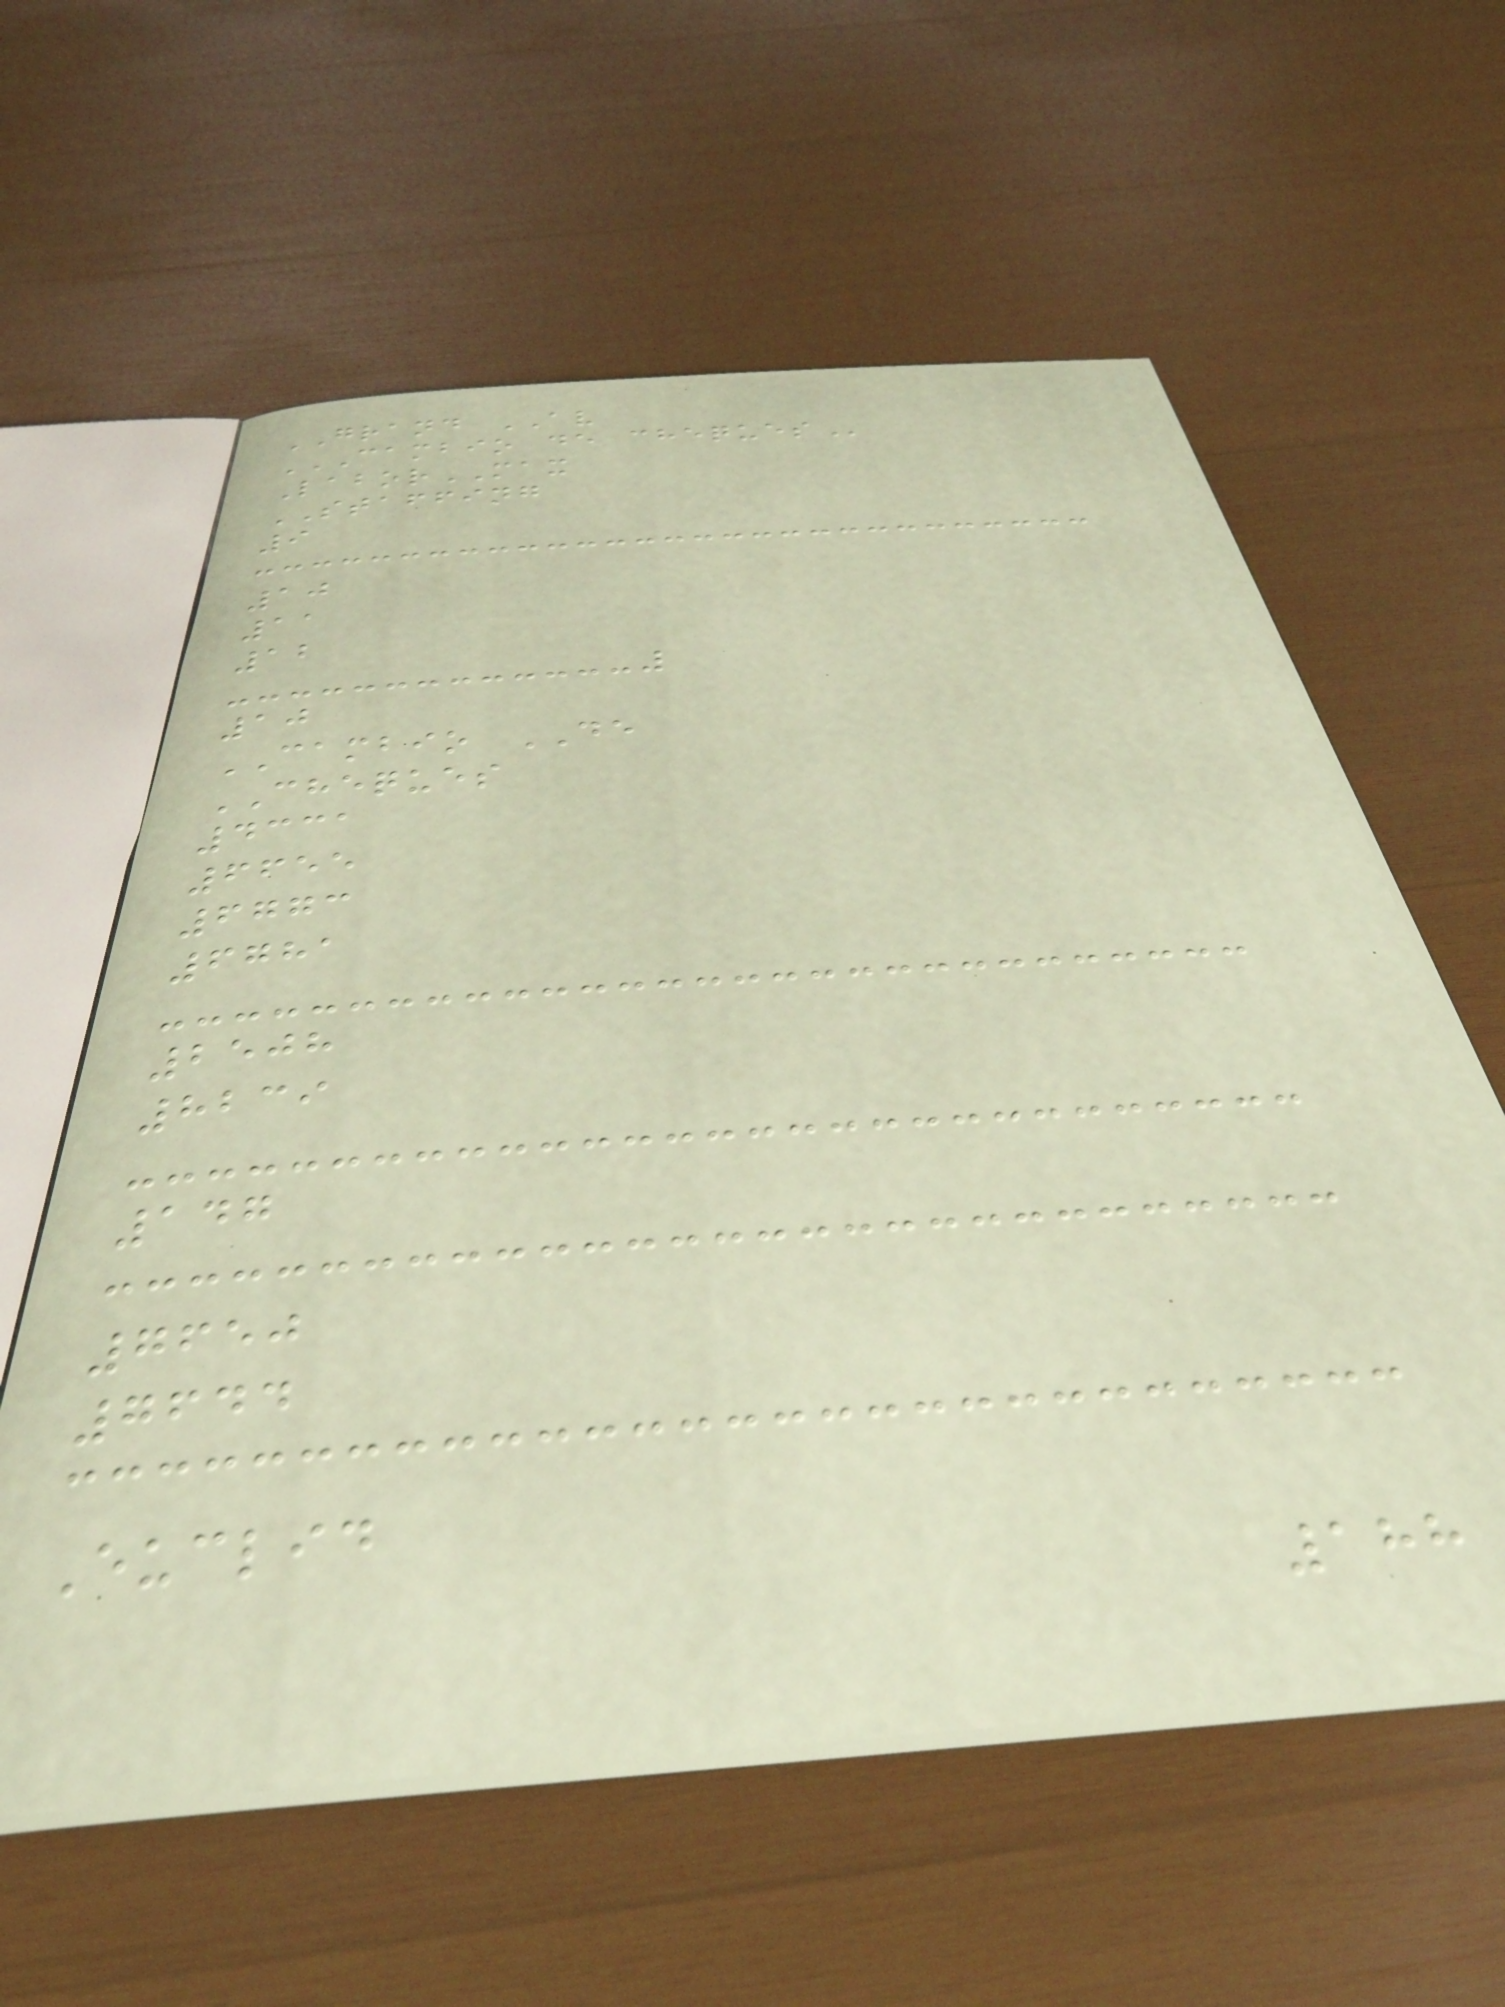GRAND AV
CAMBIO DE CHEQUES
LaborMAX
STAFFING
9
10
11
12
10
CAMBIO DE
CHEQUES
4331
6655
6773
6781
2508
8239
147
7650
7644
Euclid
188
